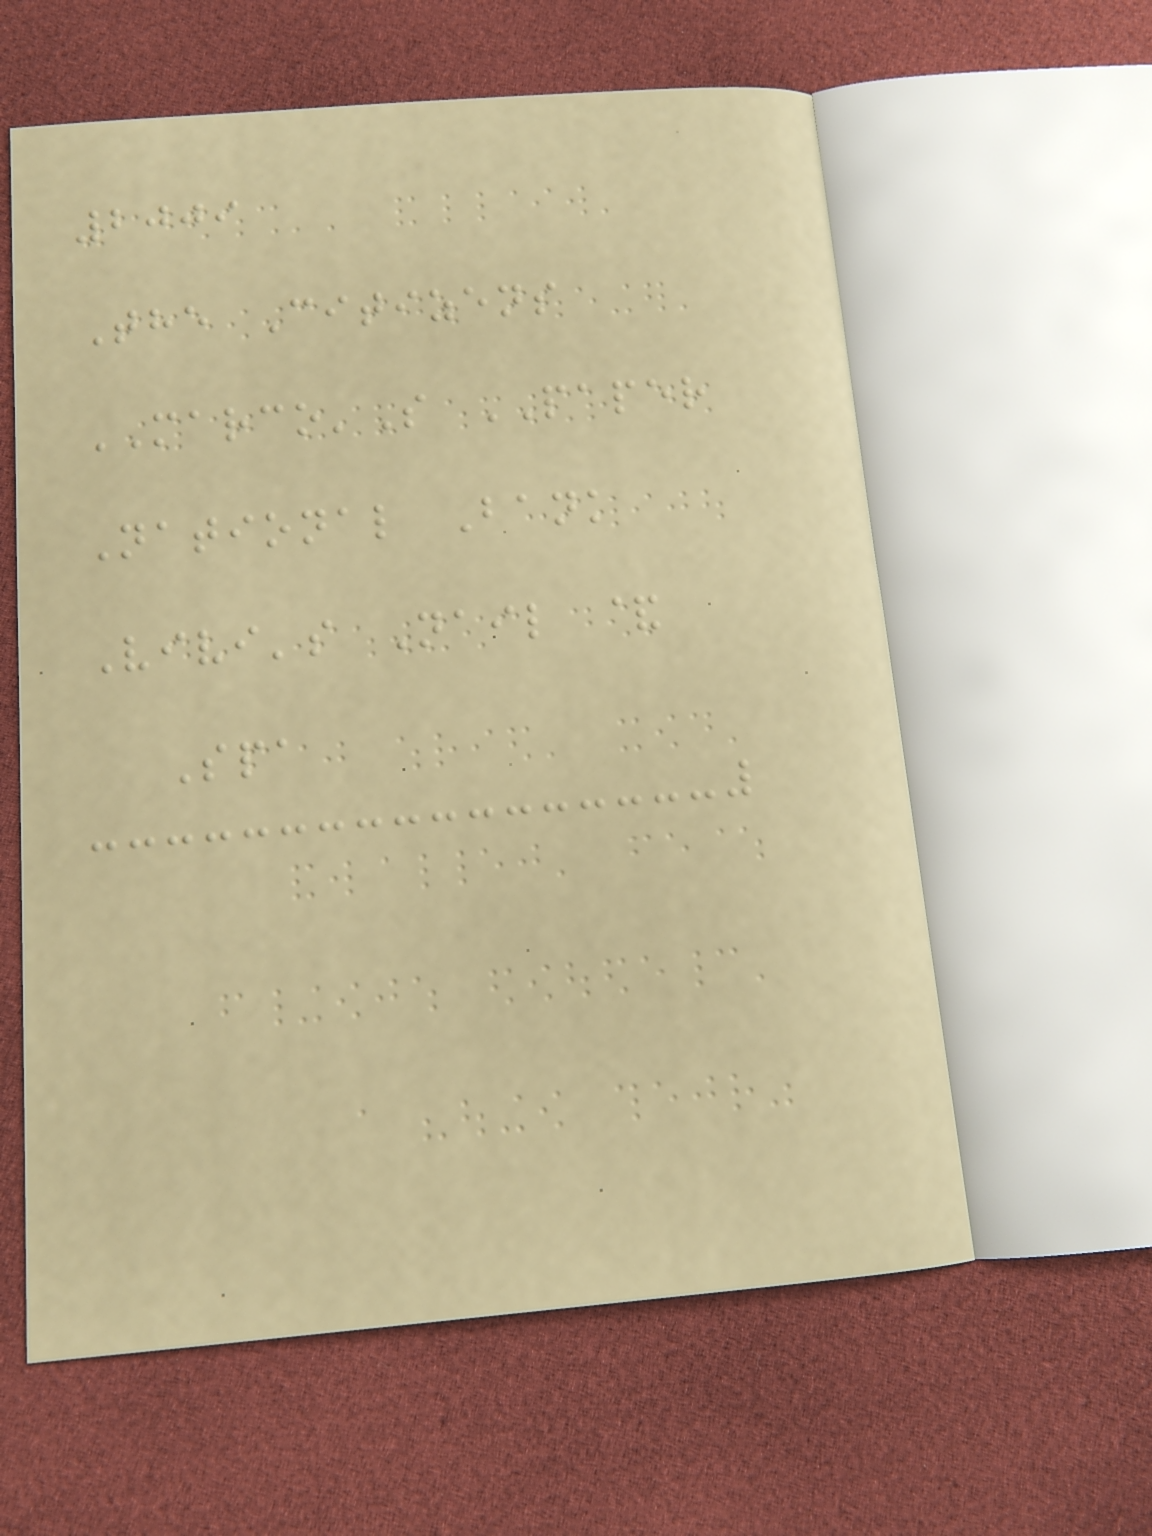2009
The Citizens
MARCO'S PAPER
National Bank
Vivi's Nail &
Spa
